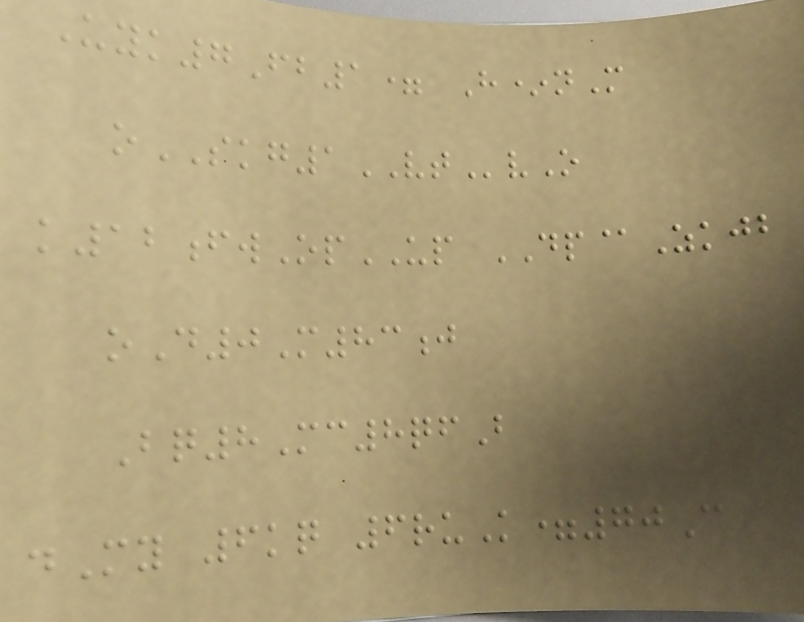Uyk7Fb1= H*nM
oSKG1VTvO
k12fwOpUP DP@Zkjb
oD0M83j
Bq8Mc8qfB
dMy 6kq 6ruK=70C
